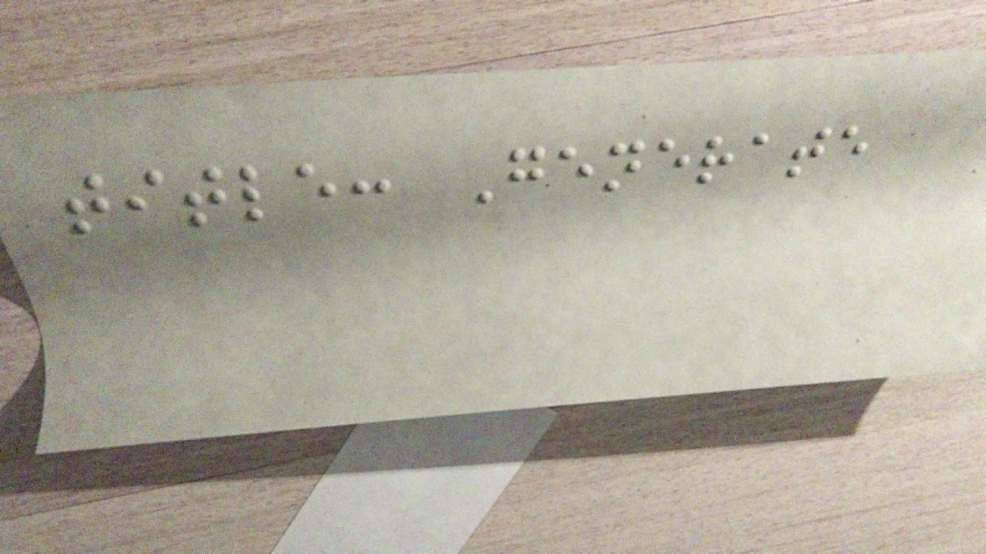title: Generate
